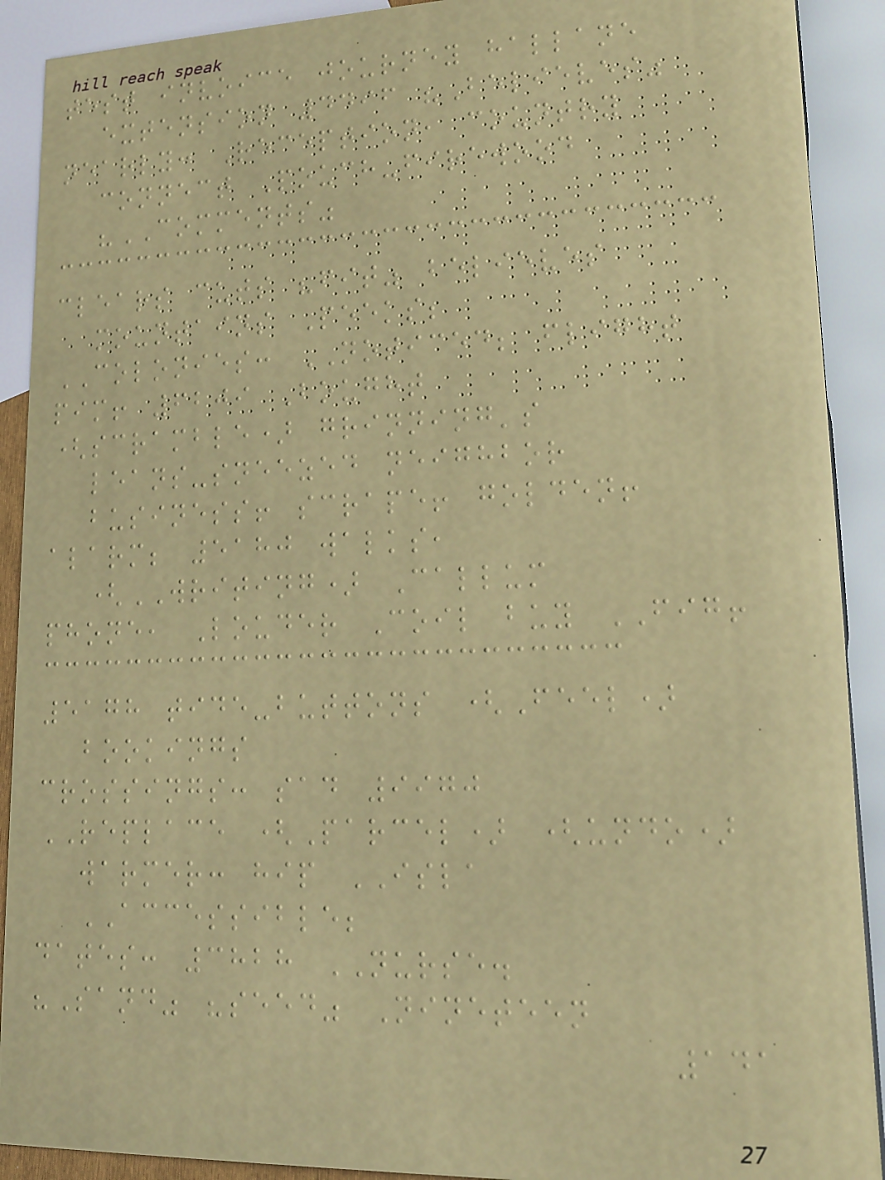test invoice journey hallane
extension 4496 "Believes"
nearly: Reception, country
connect Pouch-firewood
"COMMENTS"
clears cuts "fit" believes
mountains Peeks;
COLONIES: NOTICED; flight
pim! 6209 Bought
(scramble) grinning's
leans-sneezed neighbor
business! scrape! golden!
alarm; 5180 walks,
(WRITING) Callum
phone, Louder Coil buy FIG!
5178 tide-buttons (Feel)
bookings
crossings: sad 9970
REPLACE (Parcel) (undo)
warmer: hip ISLA
ACCESSIBLE;
dates: 3828 NURSE.
"Sand" "seed" Nineteen
141
